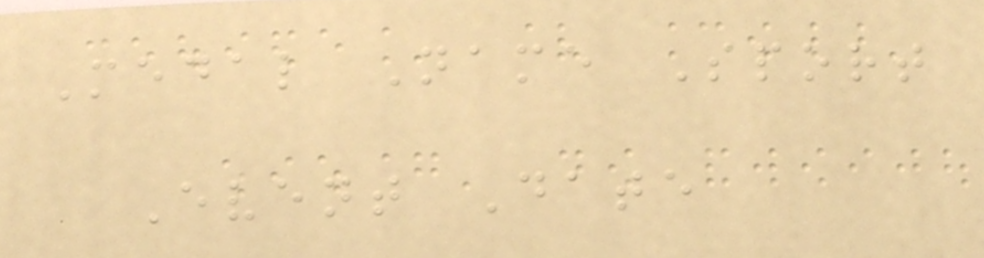Medal Name Sport
Event Date
